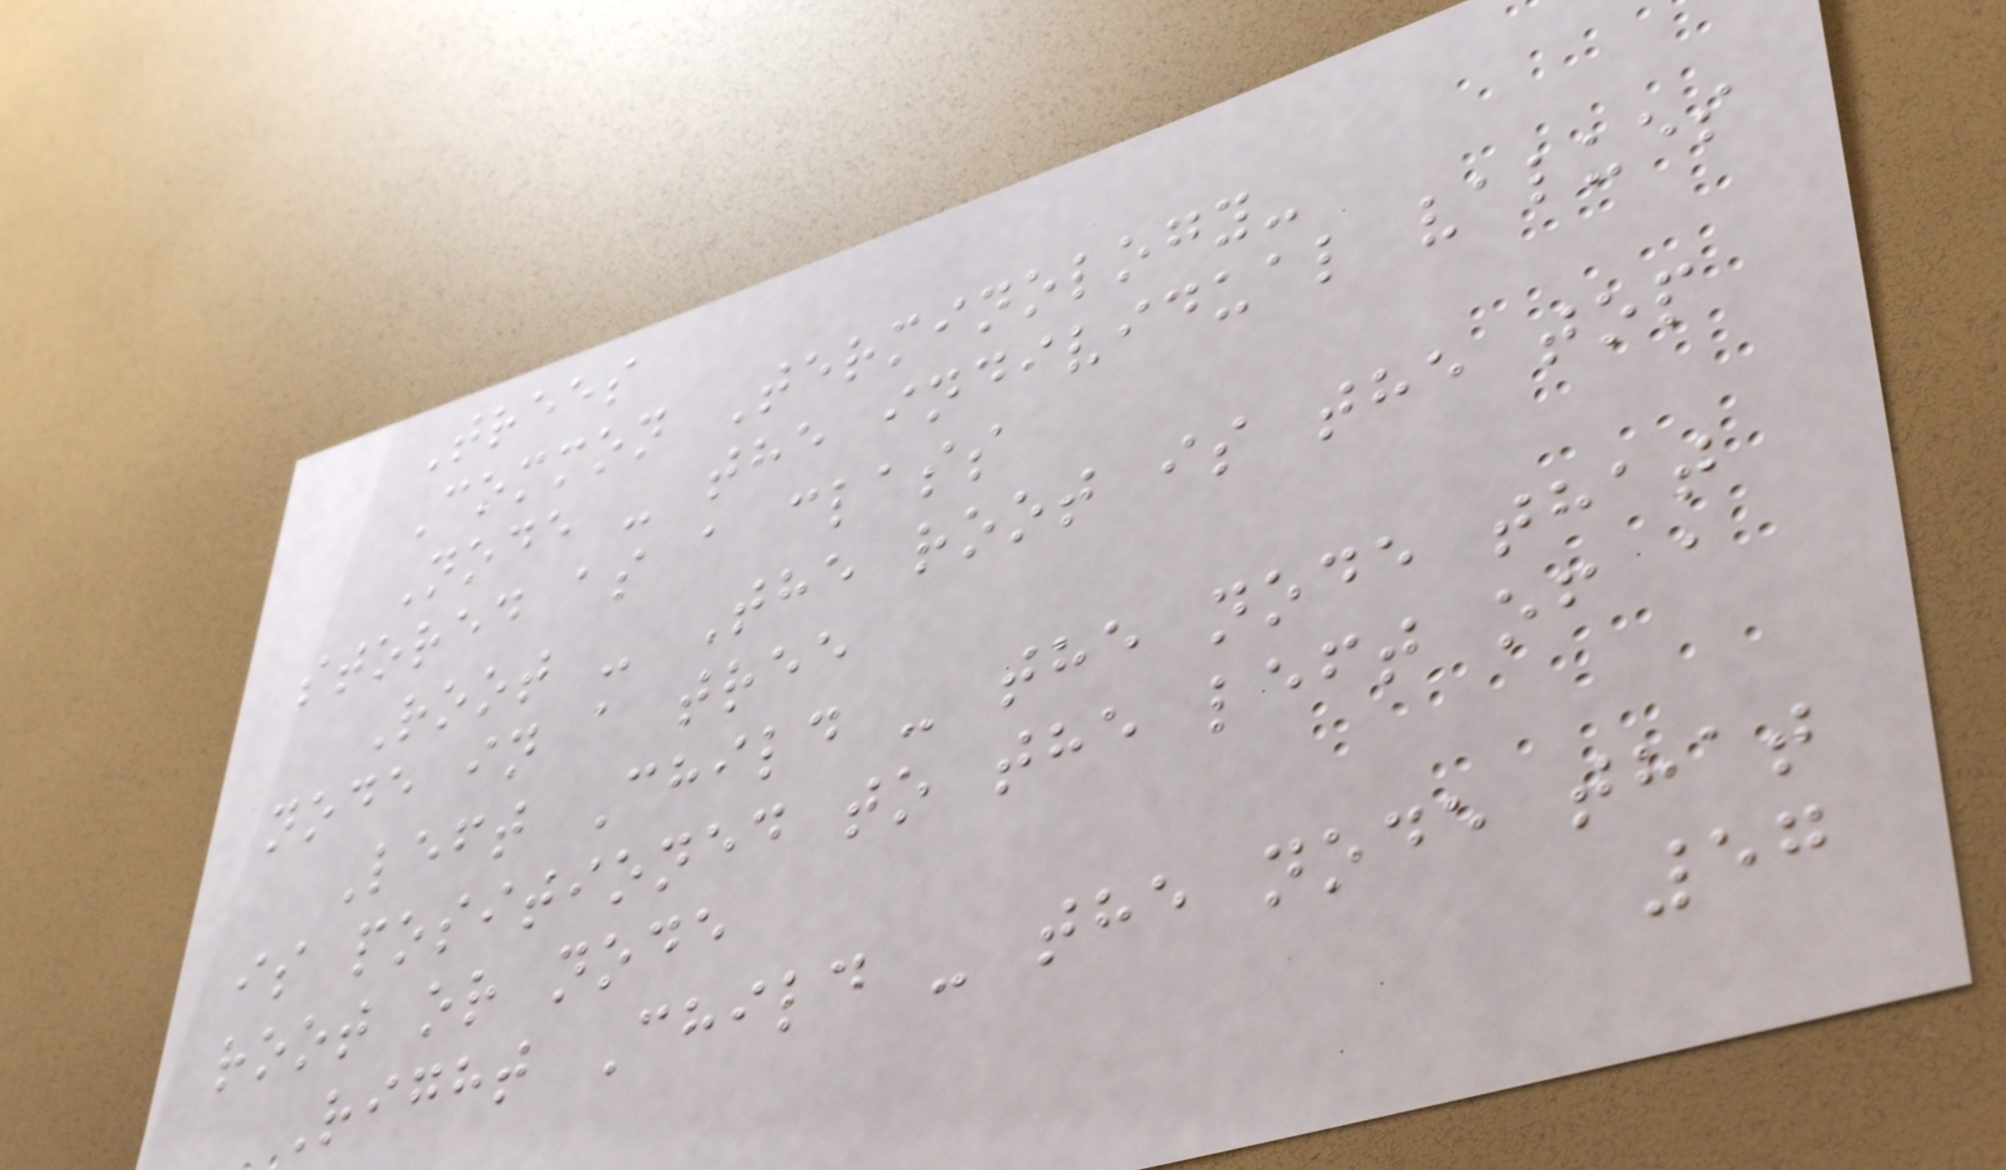Trees
Common Terminology-
Node - the individual values
stored as a class
Root - The root is the top
node in a tree
Left Child - the node that
is positioned to the left of a
root or node
Right Child - the node that
57
